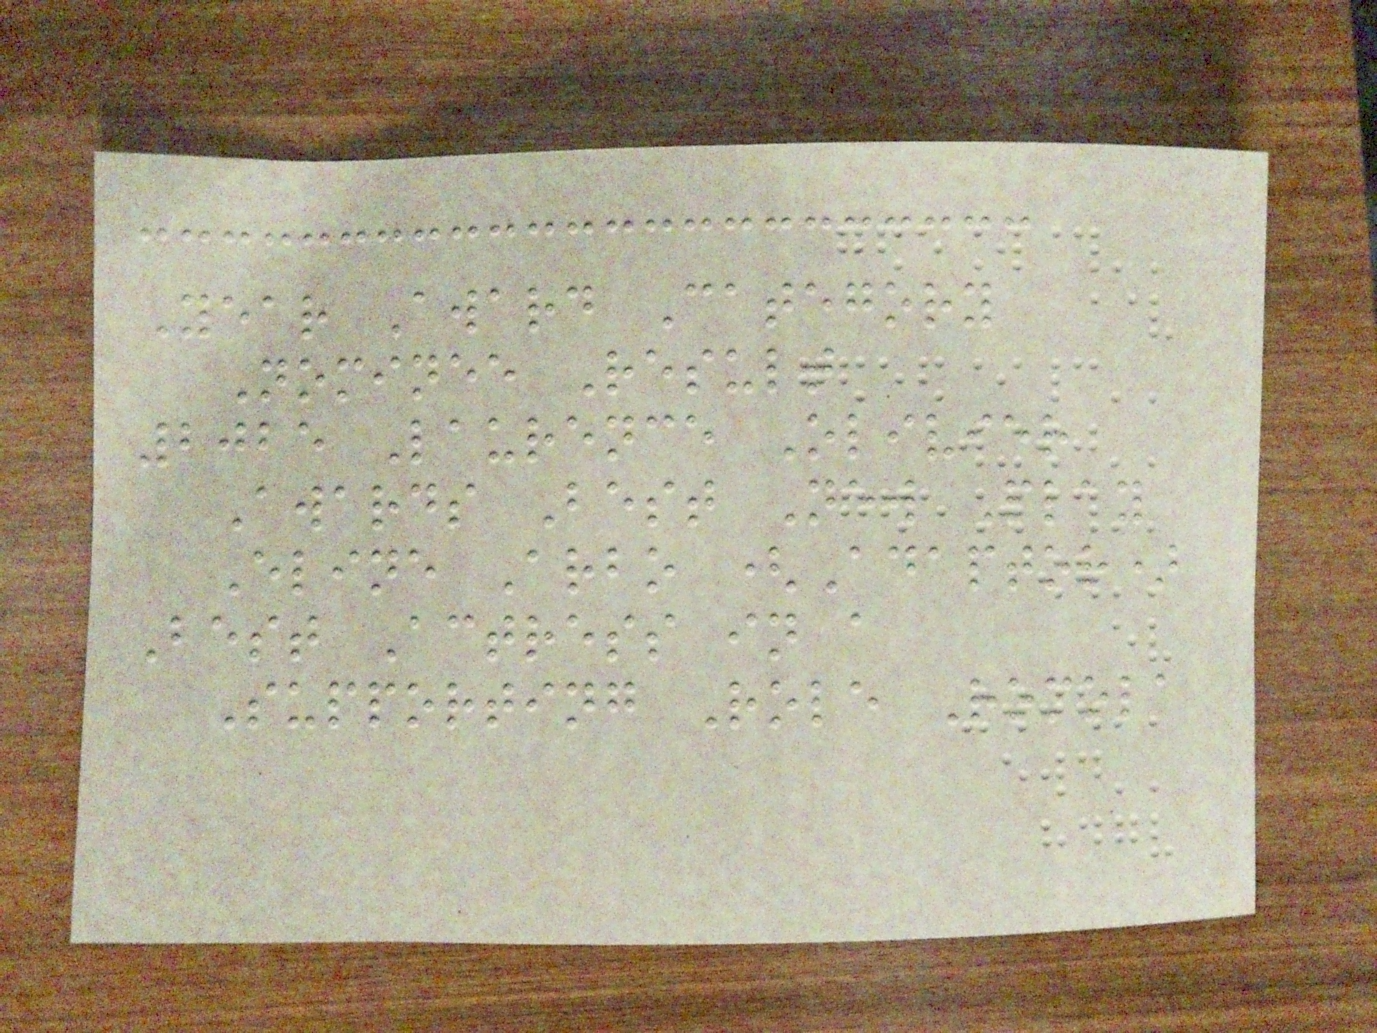Year Award Category
Nominee Result
2025 Laurence Olivier
Awards Best New Play
Eline Arbo (Adaptor)
Best Actress in a
Supporting Role Romola
